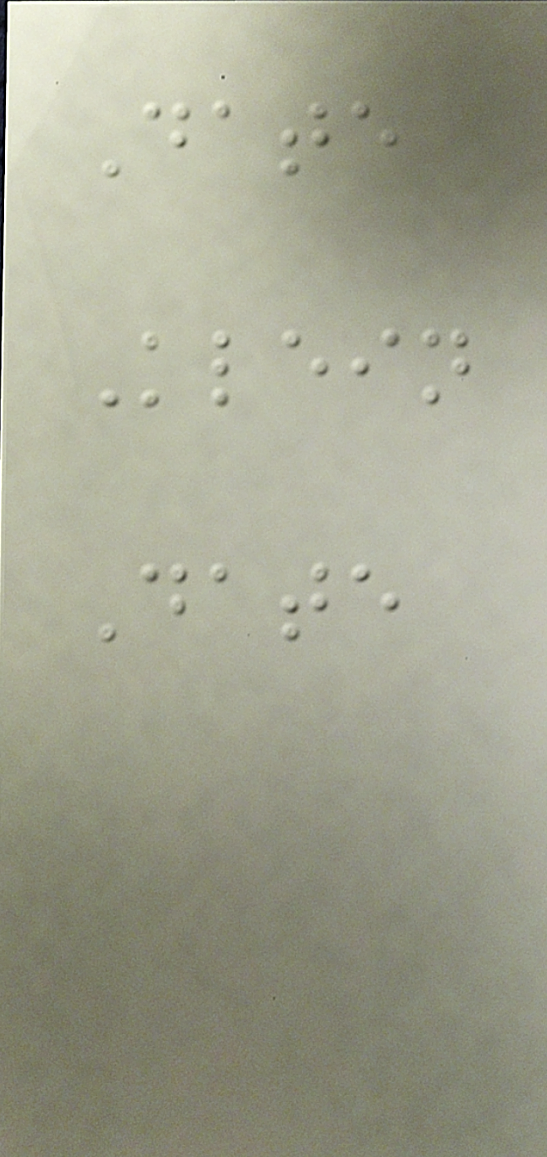Date
Klein
Date
